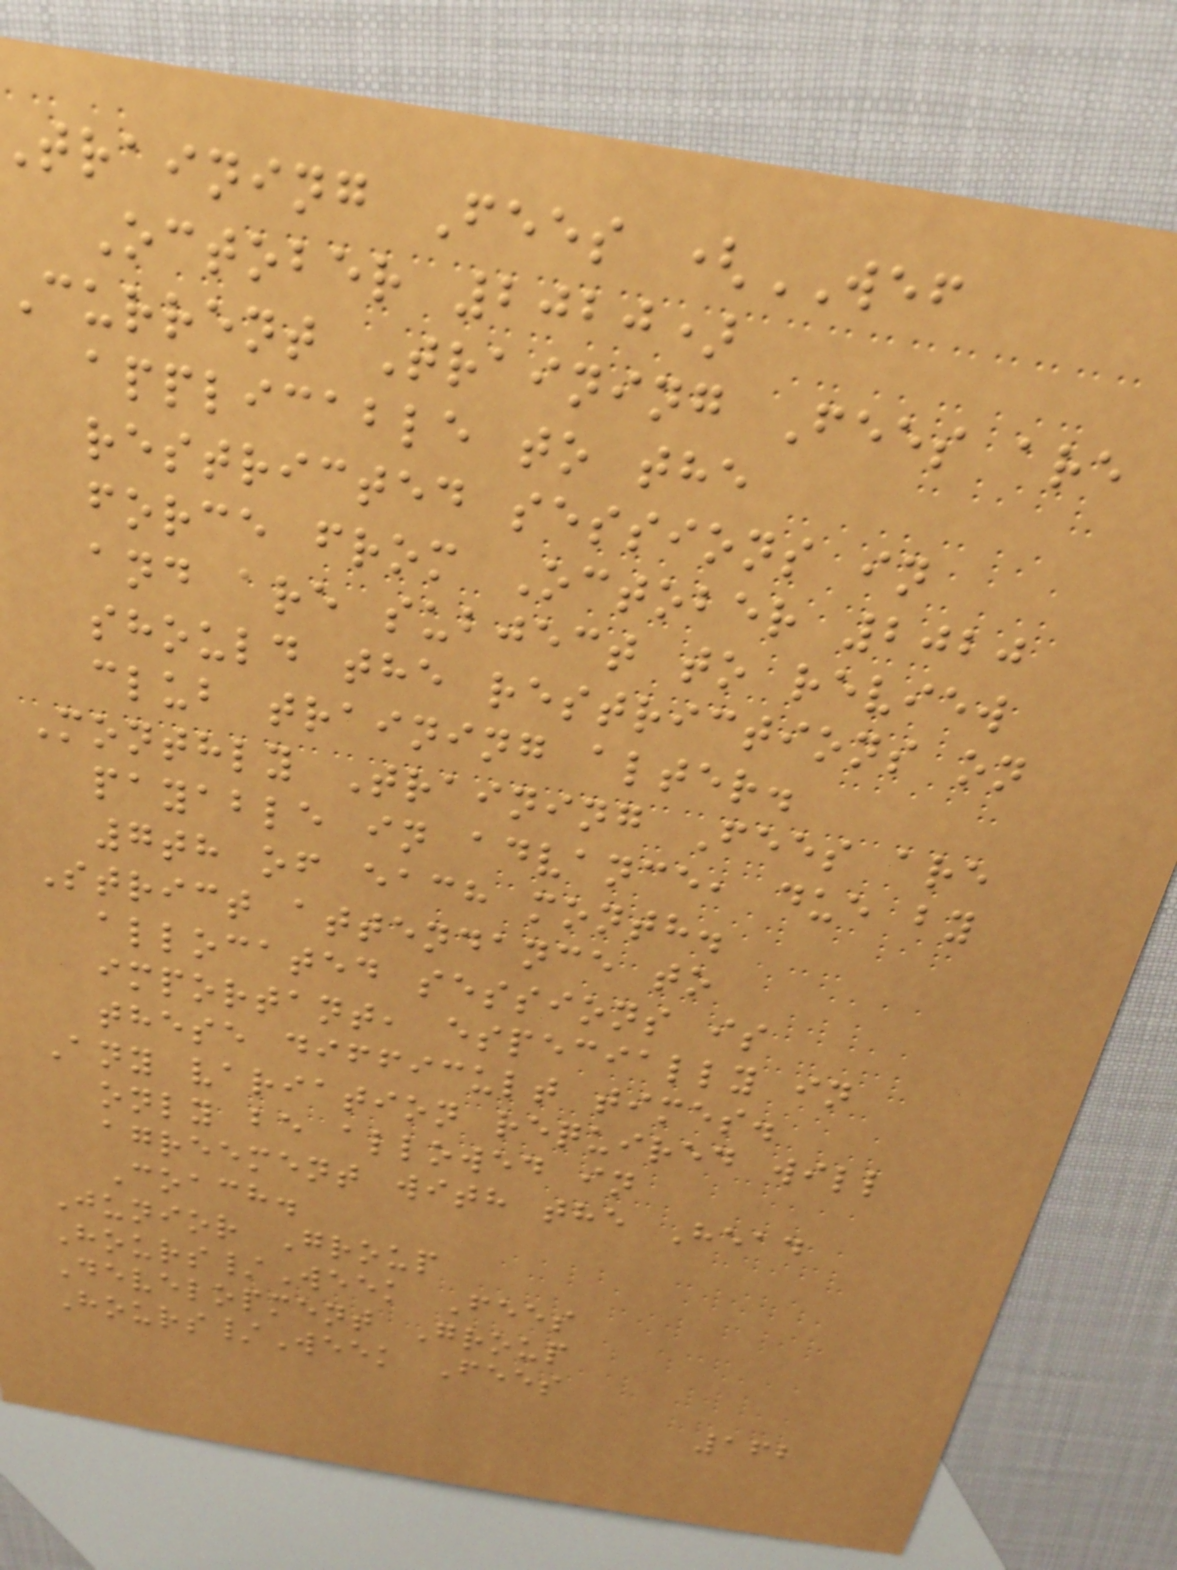training Fees (WEF
October 2020)
Current Training Fees are
applicable to the
restricted sessions in
force from October 2020
and are subject to review
should the restrictions on
club training alter.
Monthly Training Fees are
payable in advance, due by
7th of each month.
Strict attendance to
allocated sessions is
important, especially in
these difficult times.
Any variation required will
only be allowed in
agreement with the Head
Coach.
Junior Group
Hours/Week Fees
Development Group
Hours/Week Fees
162
